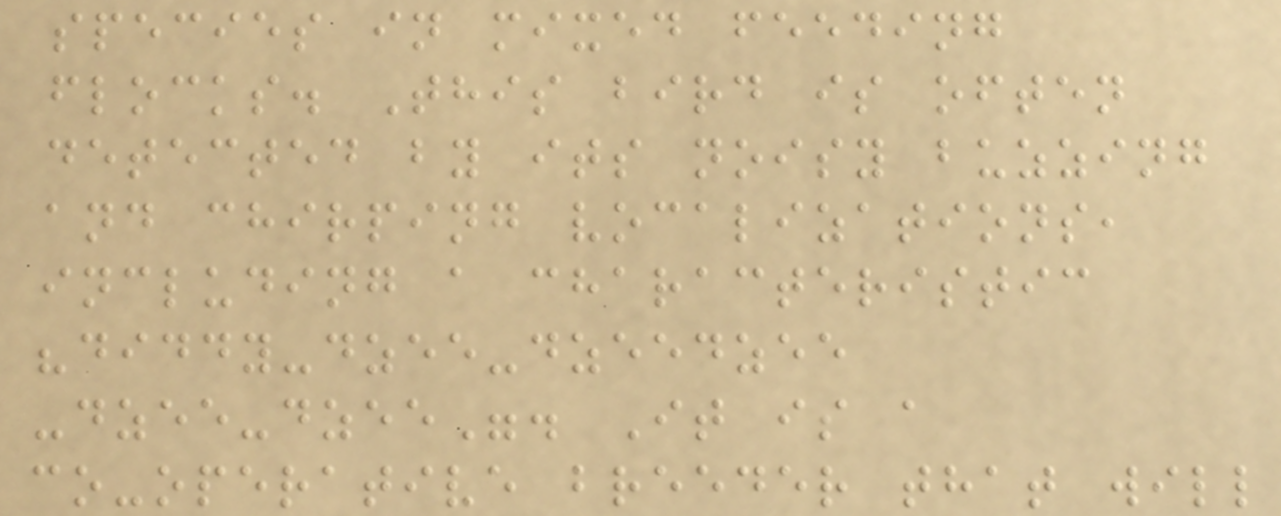species in mixed feeding
flocks. This bird is often
detected by its noisy buzzing
and chirping vocalizations,
including a characteristic
"diddy-dzee-dzeedzee
-dzee-dzee". It is a
co-operative breeder that will
